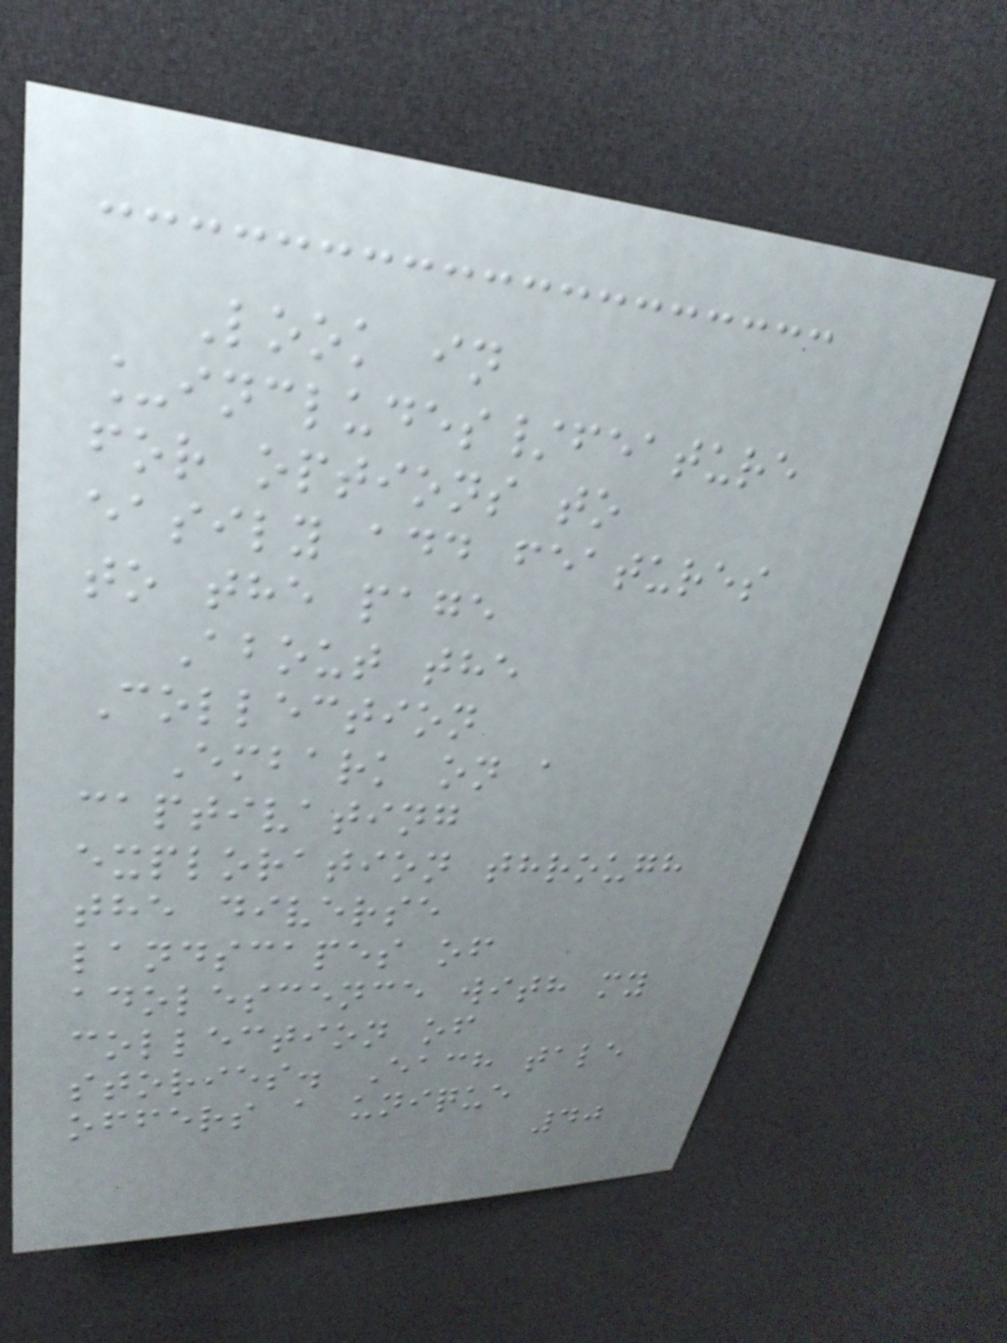Look in
_includes/feature
for options to
easily add features
to the page
About the
Collection
Embark on a
captivating
exploration through
the diverse
landscapes of
adolescence with my
collection of
stories. Each tale
offers a unique
40
